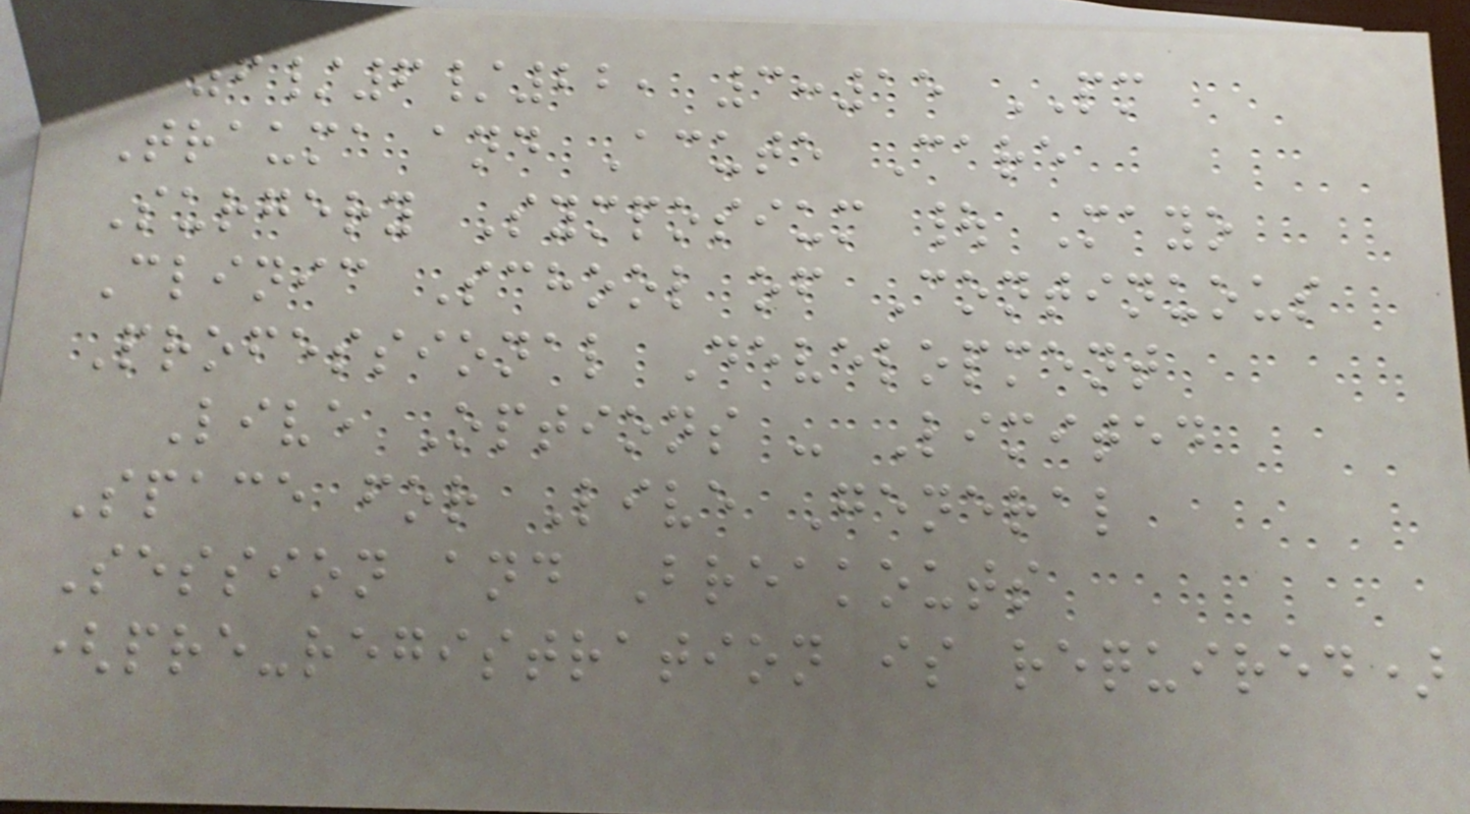6/6/22, 3:15 PM
Trauma and Acute Care
Surgery Symposium | Mayo
Clinic School of Continuous
Professional Development
Live Options - Limited
Space for Live General
Session and Breakouts
(pre-registration is required)
